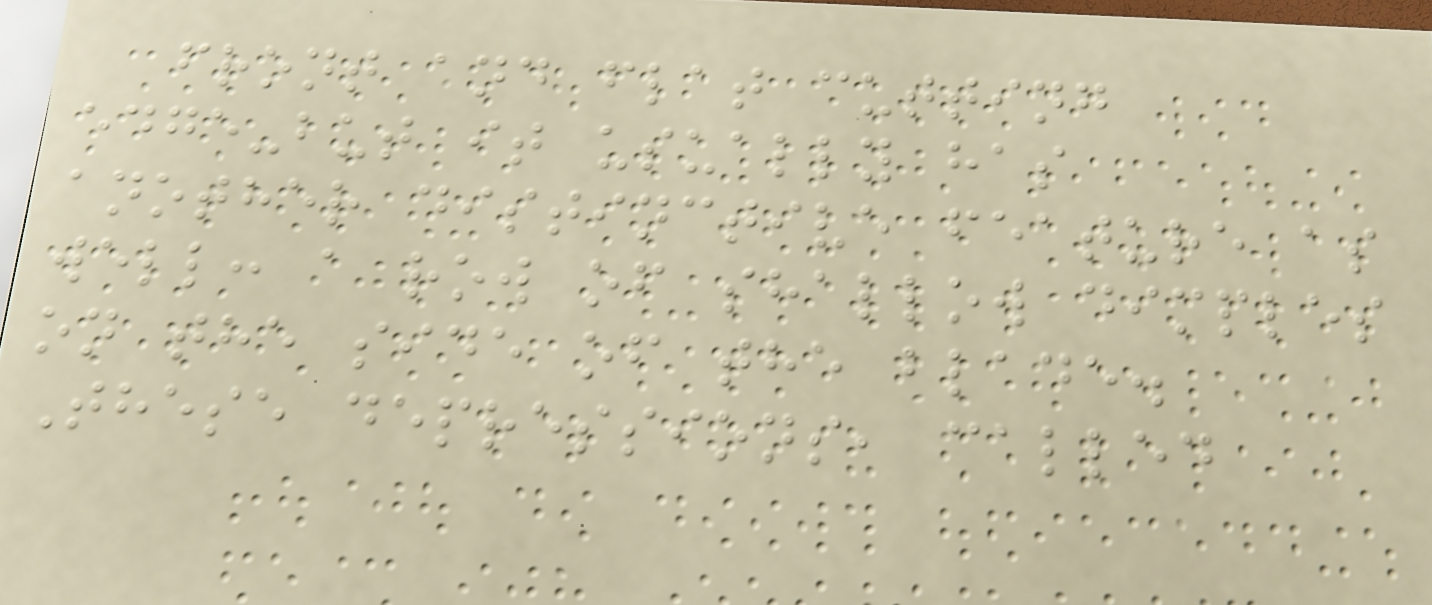front and flat cutting
edge-but it usually has
another distinctive feature as
well: a row of shallow dimples
on the side of the blade.
These depressions, called
